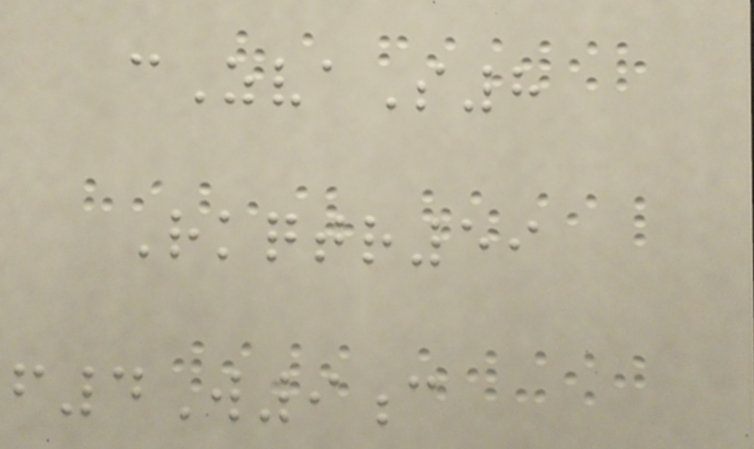cZvaS8
Rkqtr59
f4W9c
